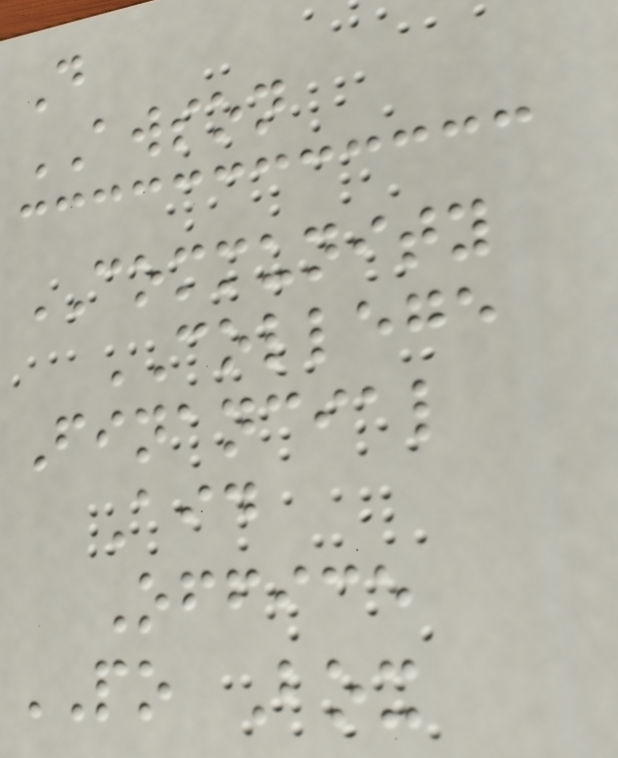D
AWSON
COMMUNITY
COLLEGE
Financial
Aid
Office
PO Box
